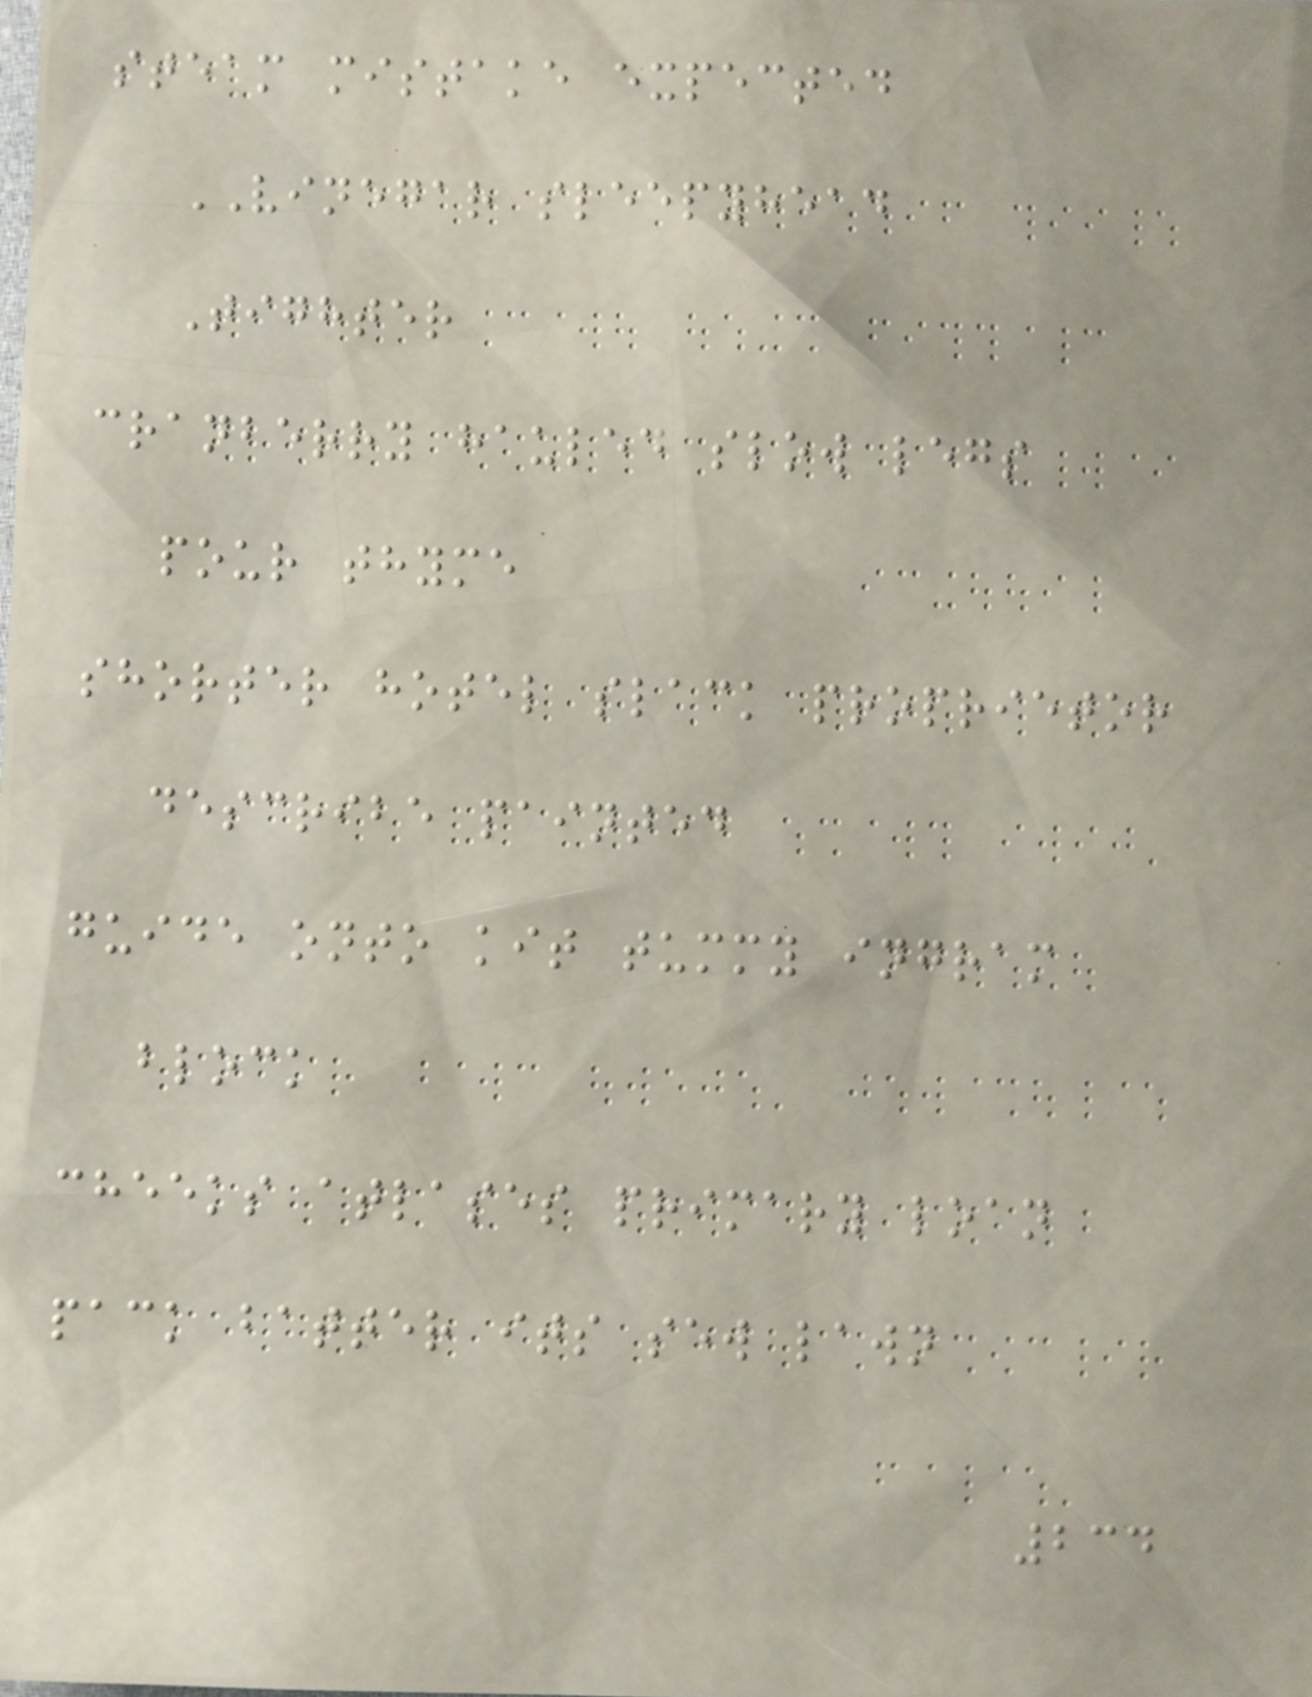steam mistake expected
VINEGAR sleepyhead
Tighter
cranberry hauled slow legs
pour thyme
shorter hotel slack proprietor
describe painted
guide onto kit tummy ingram
block
cheeks atlases primary loan
pack batter its sew lawn
234
